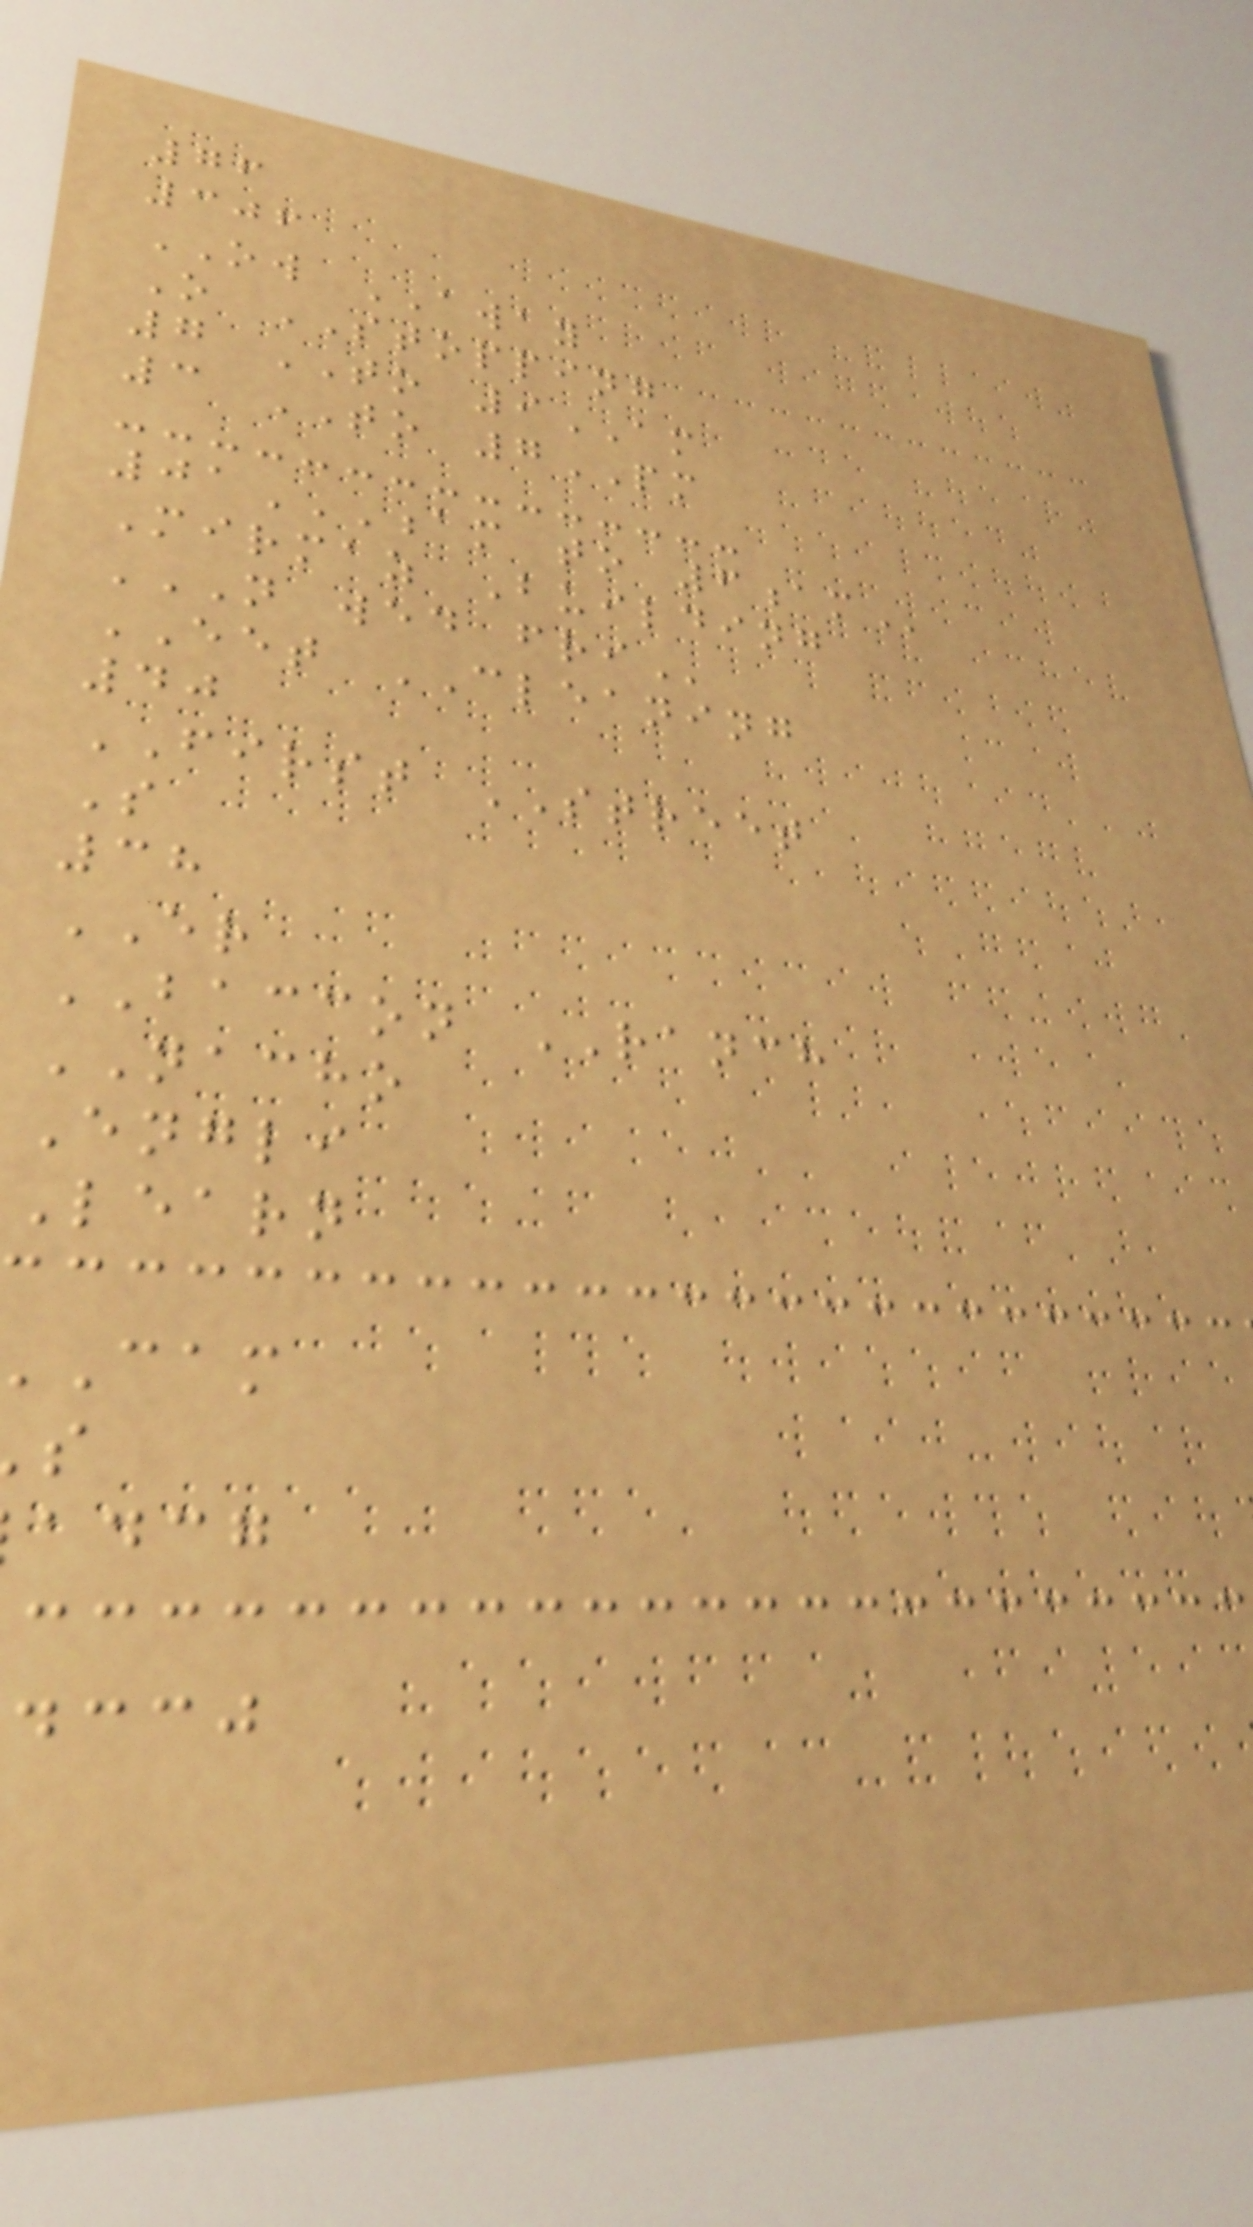76
306
OW AWAY
O STOPPING
7 TO 9AM
3 TO 7PM
01AM TO 6AM
Mirmaz Building
N WED FRI
EET CLEANING
40
FIRST STREET
S
38
ER
BACCON RANCH
NACHO
Engli
Learn
adcg
dccj
